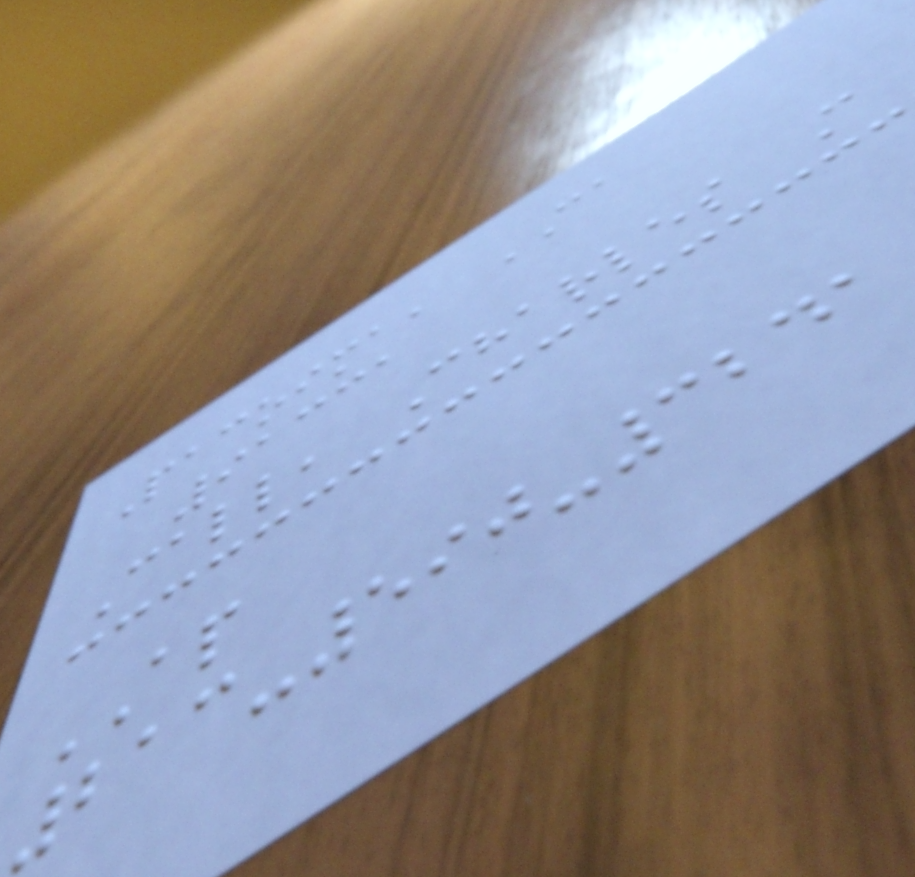Pacoima, CA
91331
Call, Charles C
AP
213-590-3241
